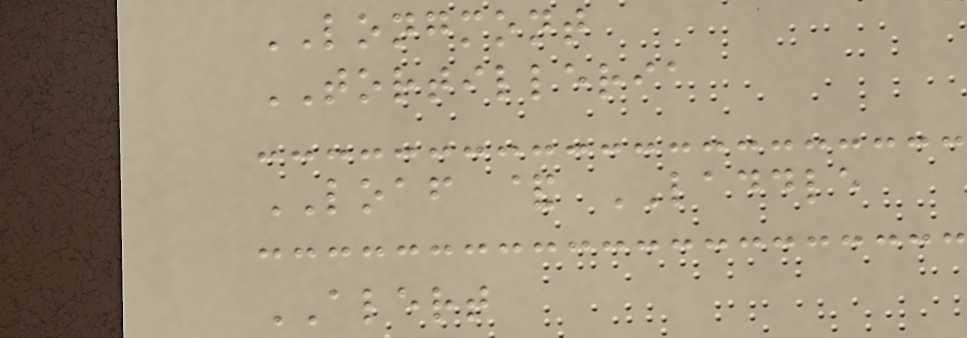LONGMONT
TORTILLERIA
LOAF & LADDLE
ALERT
